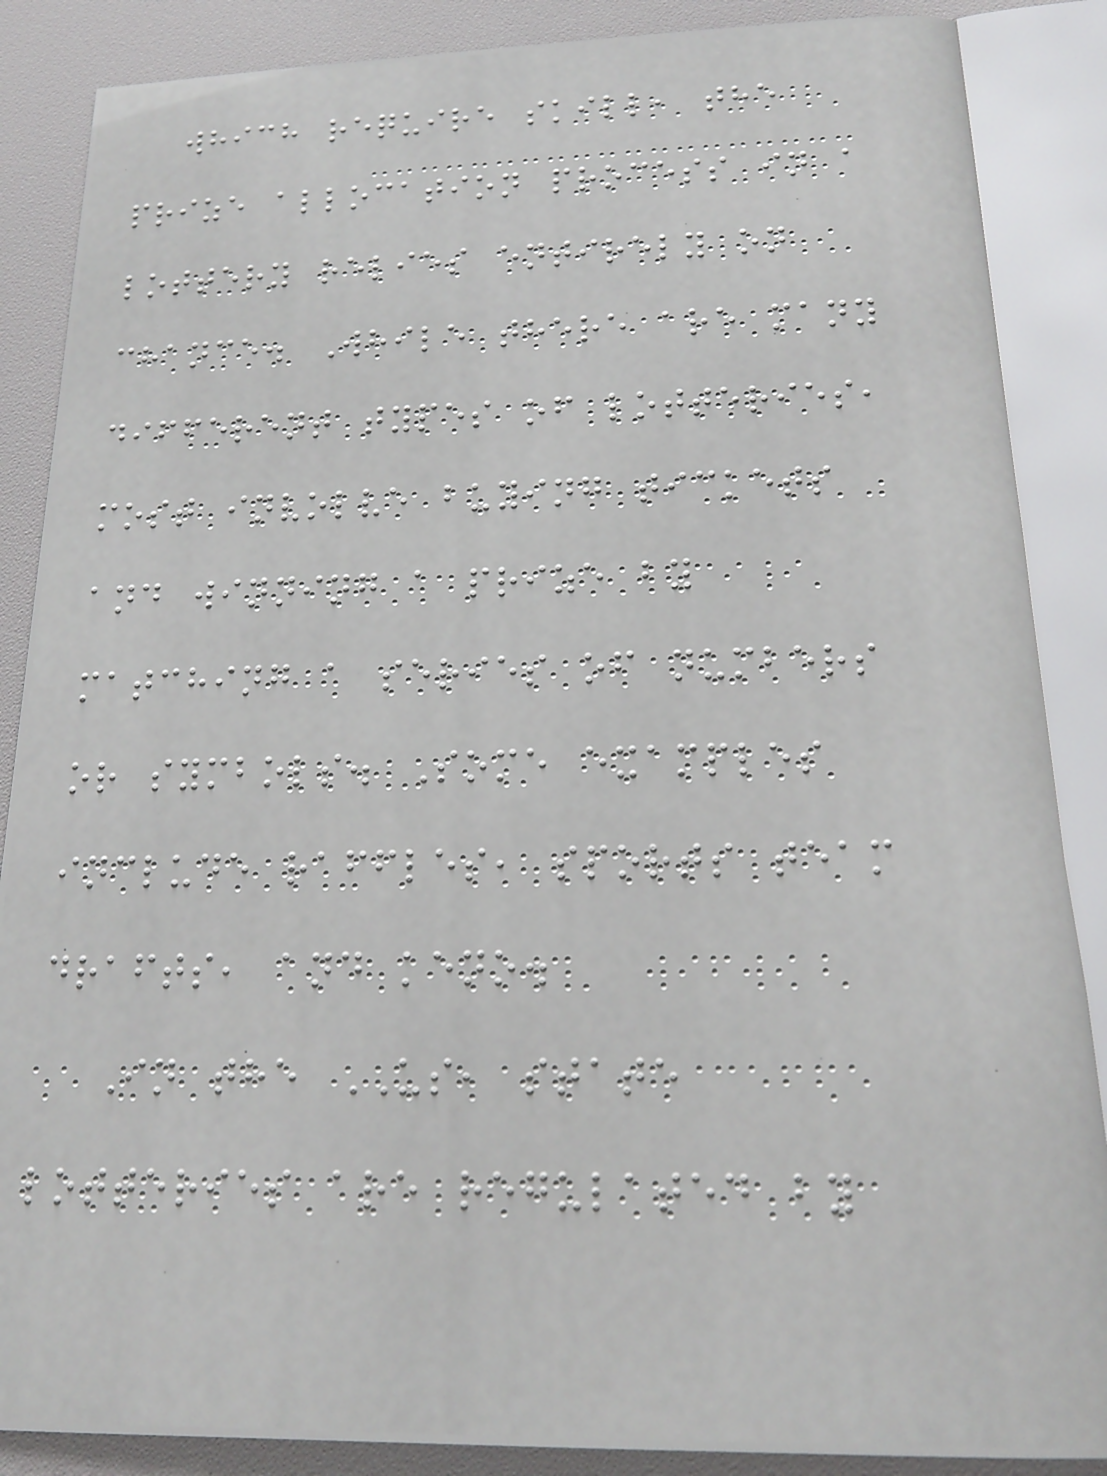which require skill, the
prize allocation process in a
lottery relies entirely on
chance. While there are many
different types of lotteries,
most involve buying tickets
and winning a prize by
matching a series of numbers
or symbols. Some examples
include raffles, sports team
drafts, and keno.
In the US, state
lotteries are regulated by
